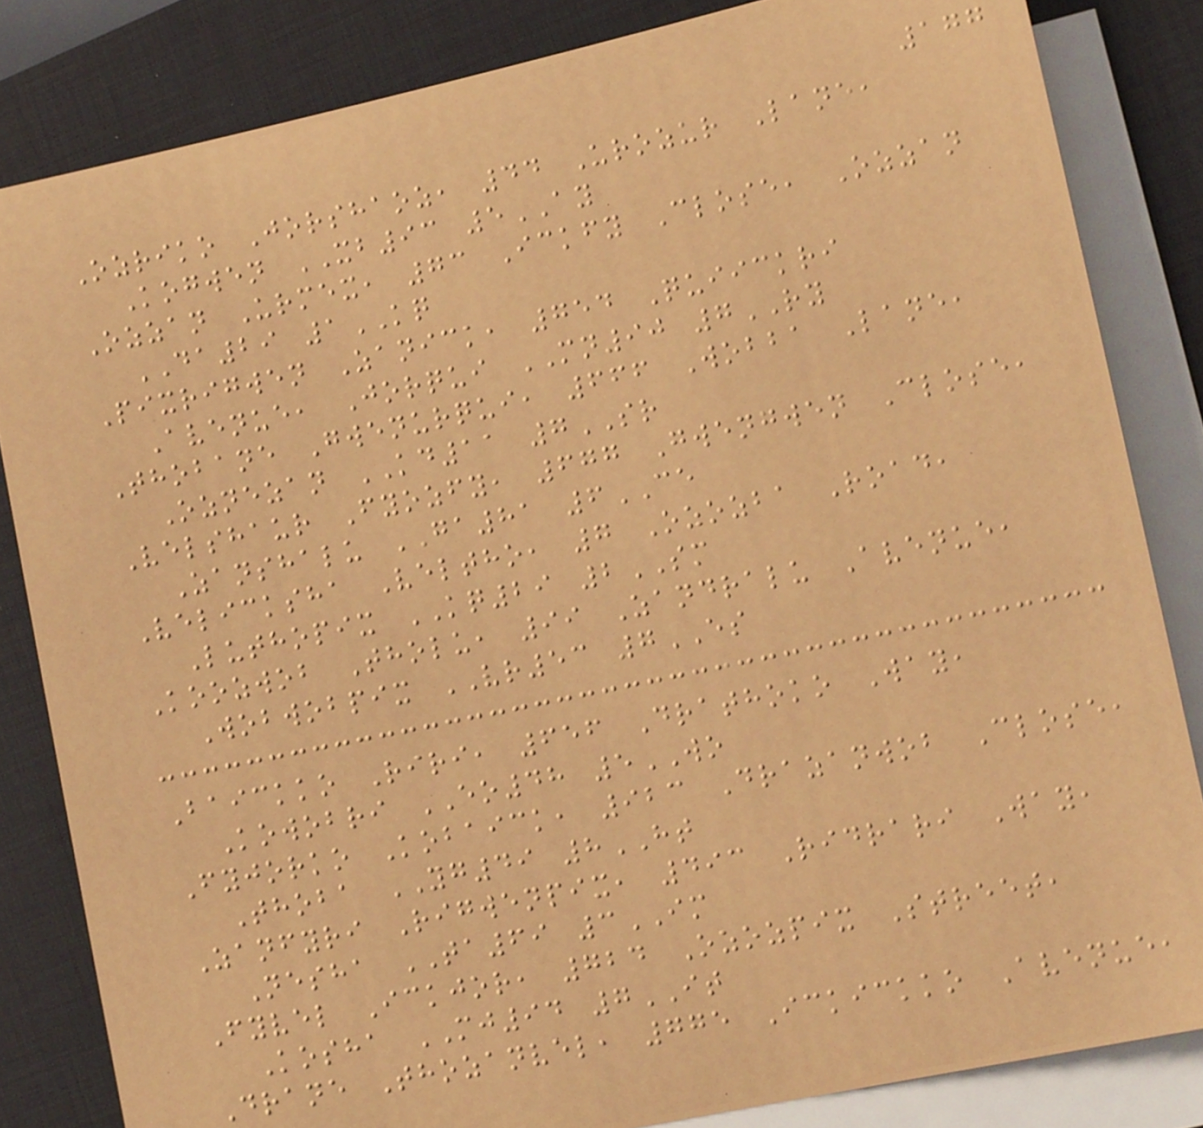177
Ozriko Jorshaoz, 44 Urozur Lane,
Kogwen XB93 5AY
Ozzan Urmex, 73 Ickfy Close, Ozzan
DA29 1KQ
Pixrigwen Zanick, 754 Quiickri
Avenue, Jorqui MN90 7RY
Thobane Gwenurqui, 666 Wobba Lane,
Oznezan KD11 7SR
Velshaur Fyozfy, 677 Gwengwen Close,
Zanshalu GA81 6CE
Velicksha Veltho, 7 Ozozba Road,
Luthopix KQ29 2SM
Koozwob Tholu, 99 Zandralu Avenue,
Wobwobpix VR53 7ES
Baickko Riri, 656 Drathoko Way,
Kowobri EO48 5WO
Fyjorko Kobaick, 923 Drazanwob Close,
Thoba YG49 8HT
Zanfyri Rigwenpix, 493 Ridrari Way,
Nesha TA69 3IM
Fyvel Ickjor, 724 Ozozpix Street,
Kosha MJ94 7IT
Drane Thozanvel, 775 Ickickko Avenue,
